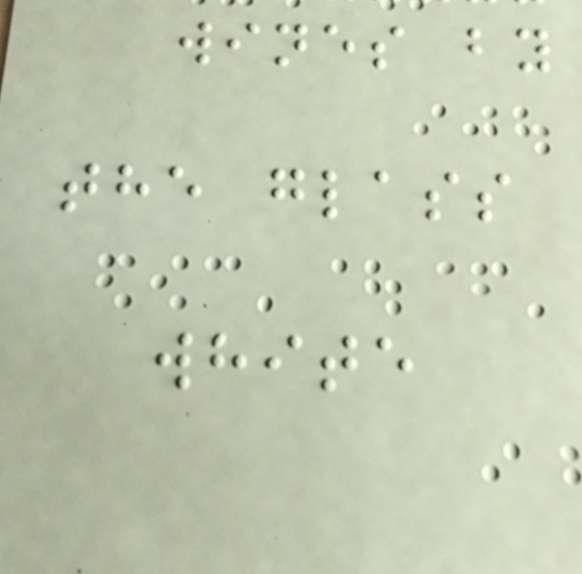wines by
the glass
white
